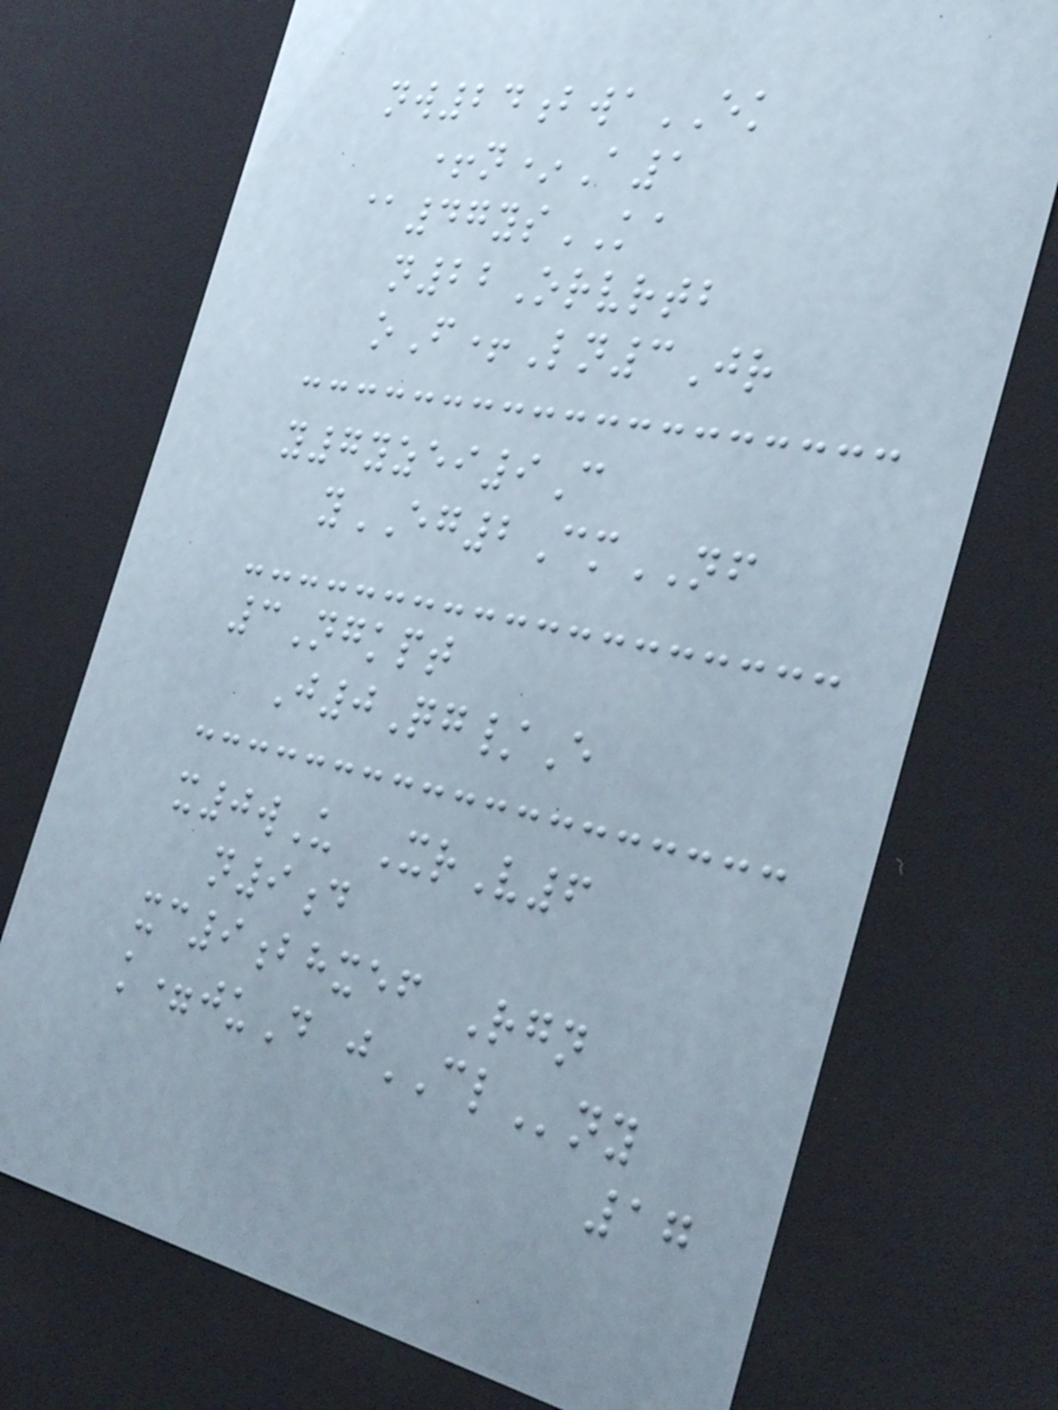nw24bwaEK
+n*A1
@47ysKA
n22Orvrtb
oF+Ln3Jr
y7yzei9C
yEG2CmNF
3Ngkpt
J0Qg/E
x0wU XrV6
n9d
xc9bhxef Rgn
k=juD jCLny
17
